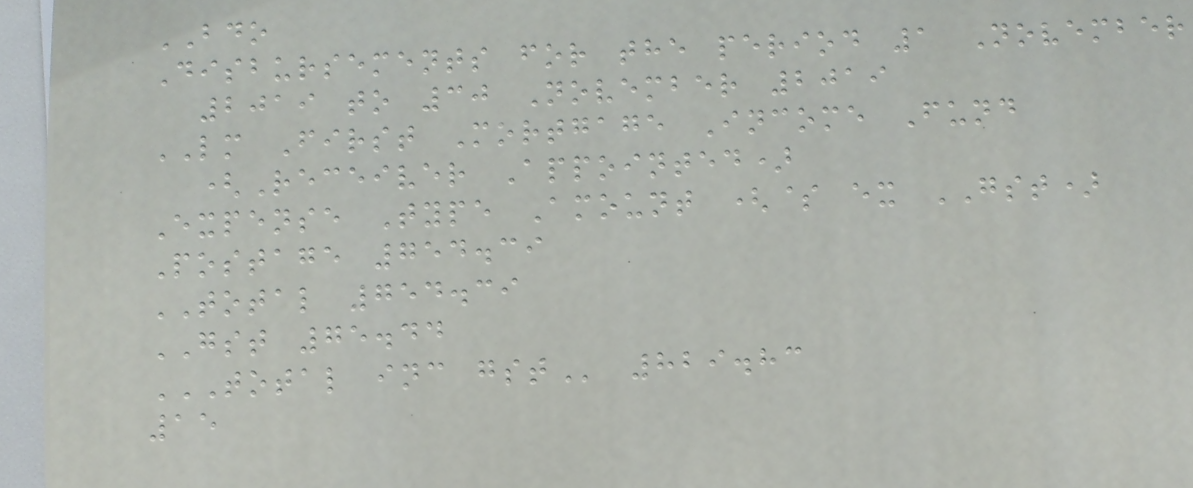BDO
Disbursements for the period 1 November
2019 to 30 November 2019
LM First Mortgage Income Fund
(Receiver Appointed)
Expense Type Amount ($ ex GST)
Postage 754.39
TOTAL 754.39
GST 75.44
TOTAL INC GST 829.83
15
